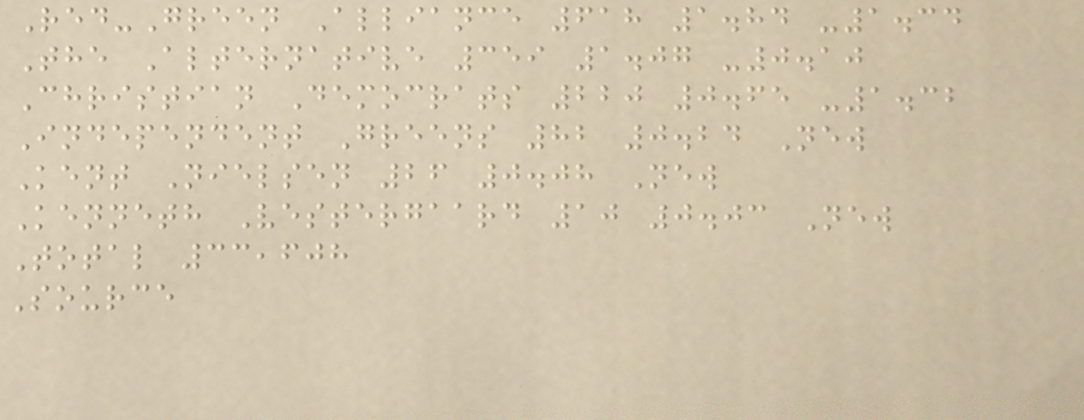Red-Green Alliance 618 1.84 -1.34
The Alternative 359 1.07 -0.10
Christian Democrats 220 0.65 -1.32
Independent Greens 82 0.24 New
Kent Nielsen 26 0.08 New
Kenneth Vestergaard 10 0.03 New
Total 33,608
Source
